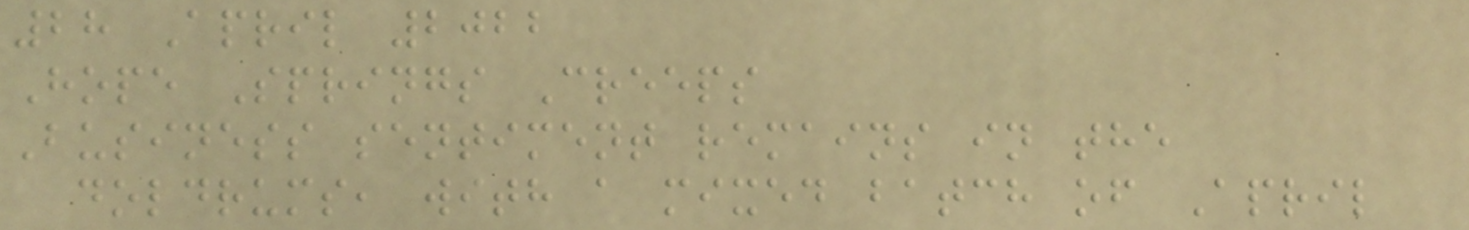28 April 2022
Hope Springs Creeps
Business sentiment remains in the
doldrums, with a mixed batch of April
